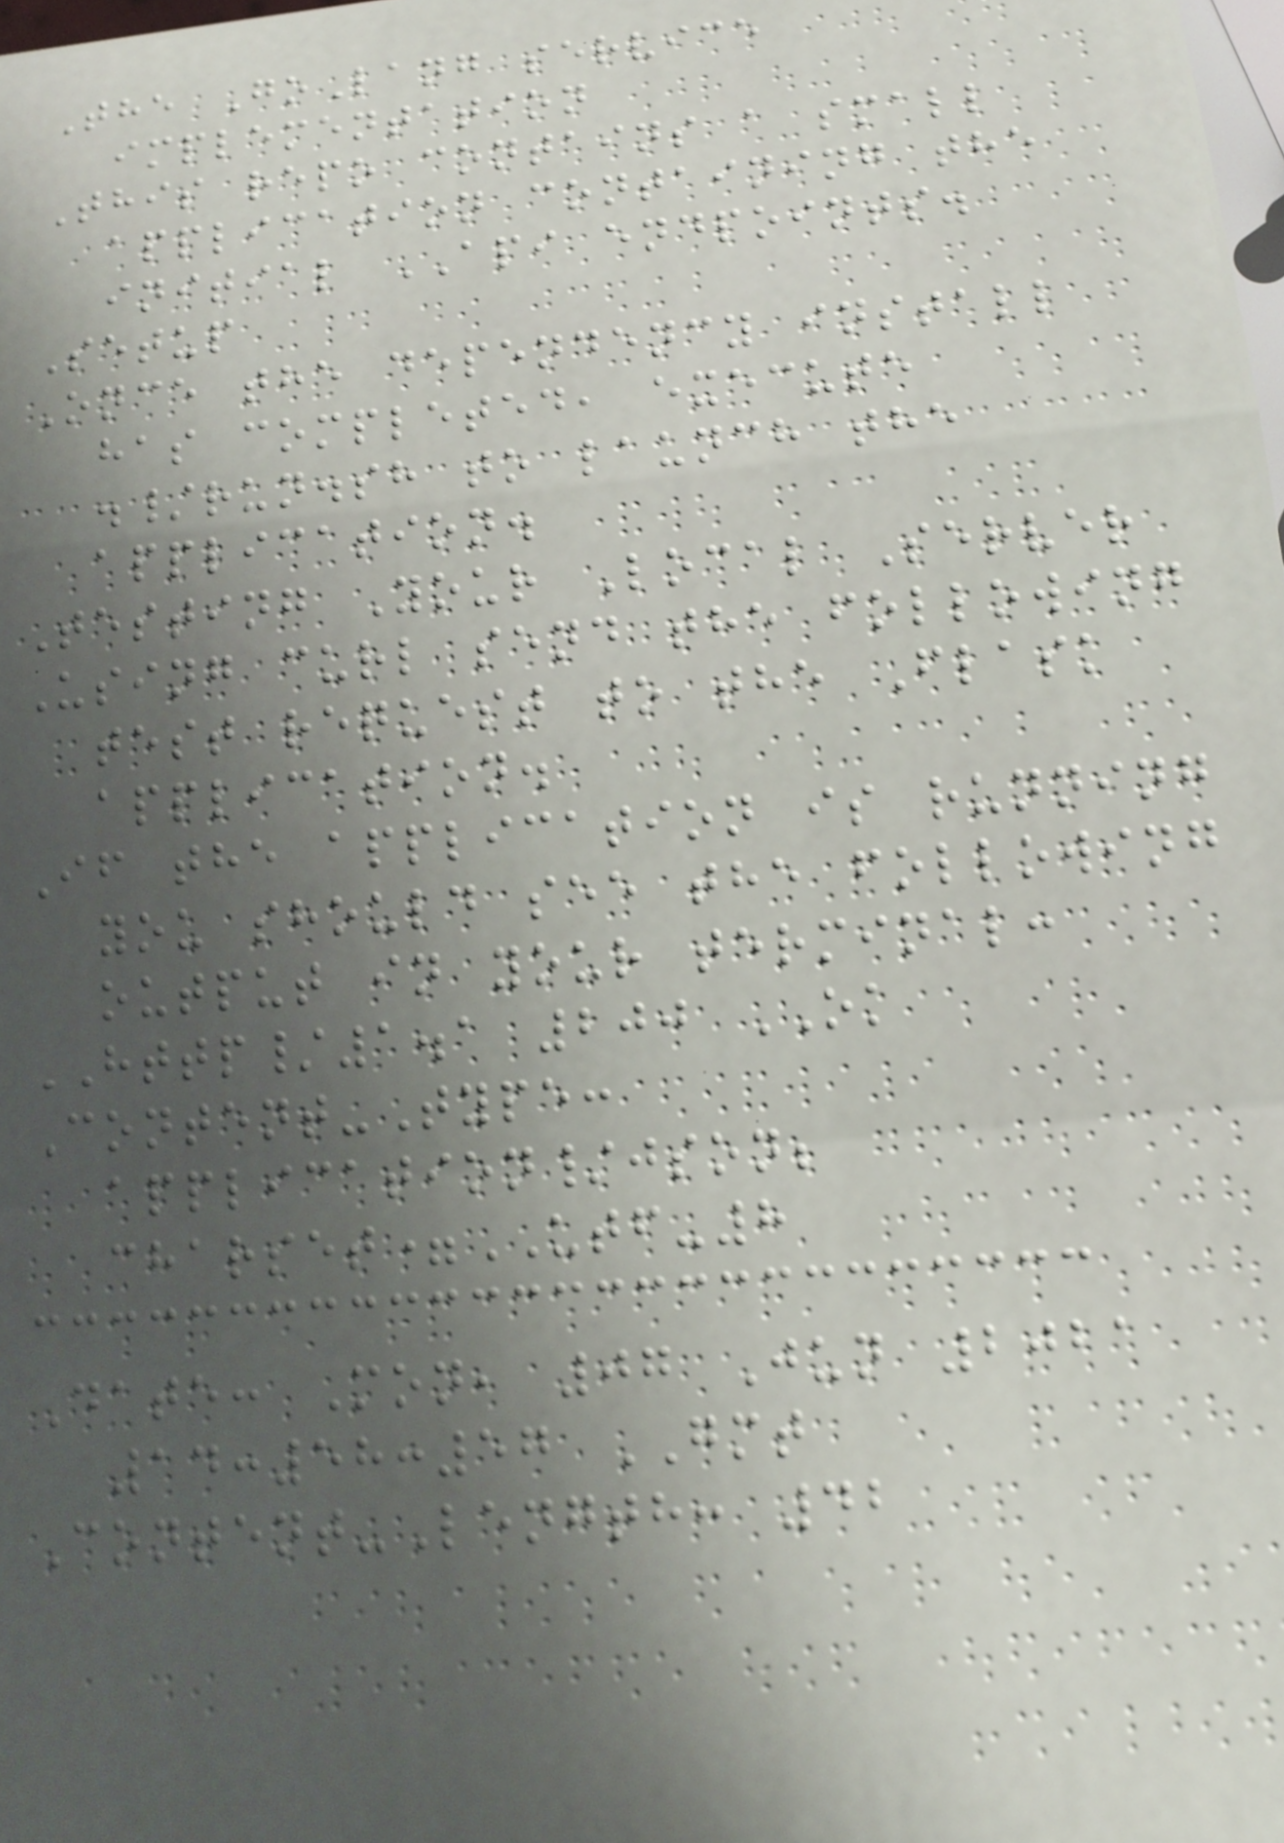The GoLang service
implementation
This repo contains a small
application containing the
initial API endpoints.
Setup
Once the dependency install
has completed, execute
./run.sh to launch the
application.
Testing Your Local Server
Using curl send the following
test request to the Flask
application.
If the application is running
you should see the following
output in your terminal:
HTTP/1.1 200 OK
Content-Type:
application/json;
charset=UTF-8
Date: Mon, 07 Jun 2021
14:58:57 GMT
Content-Length: 42
